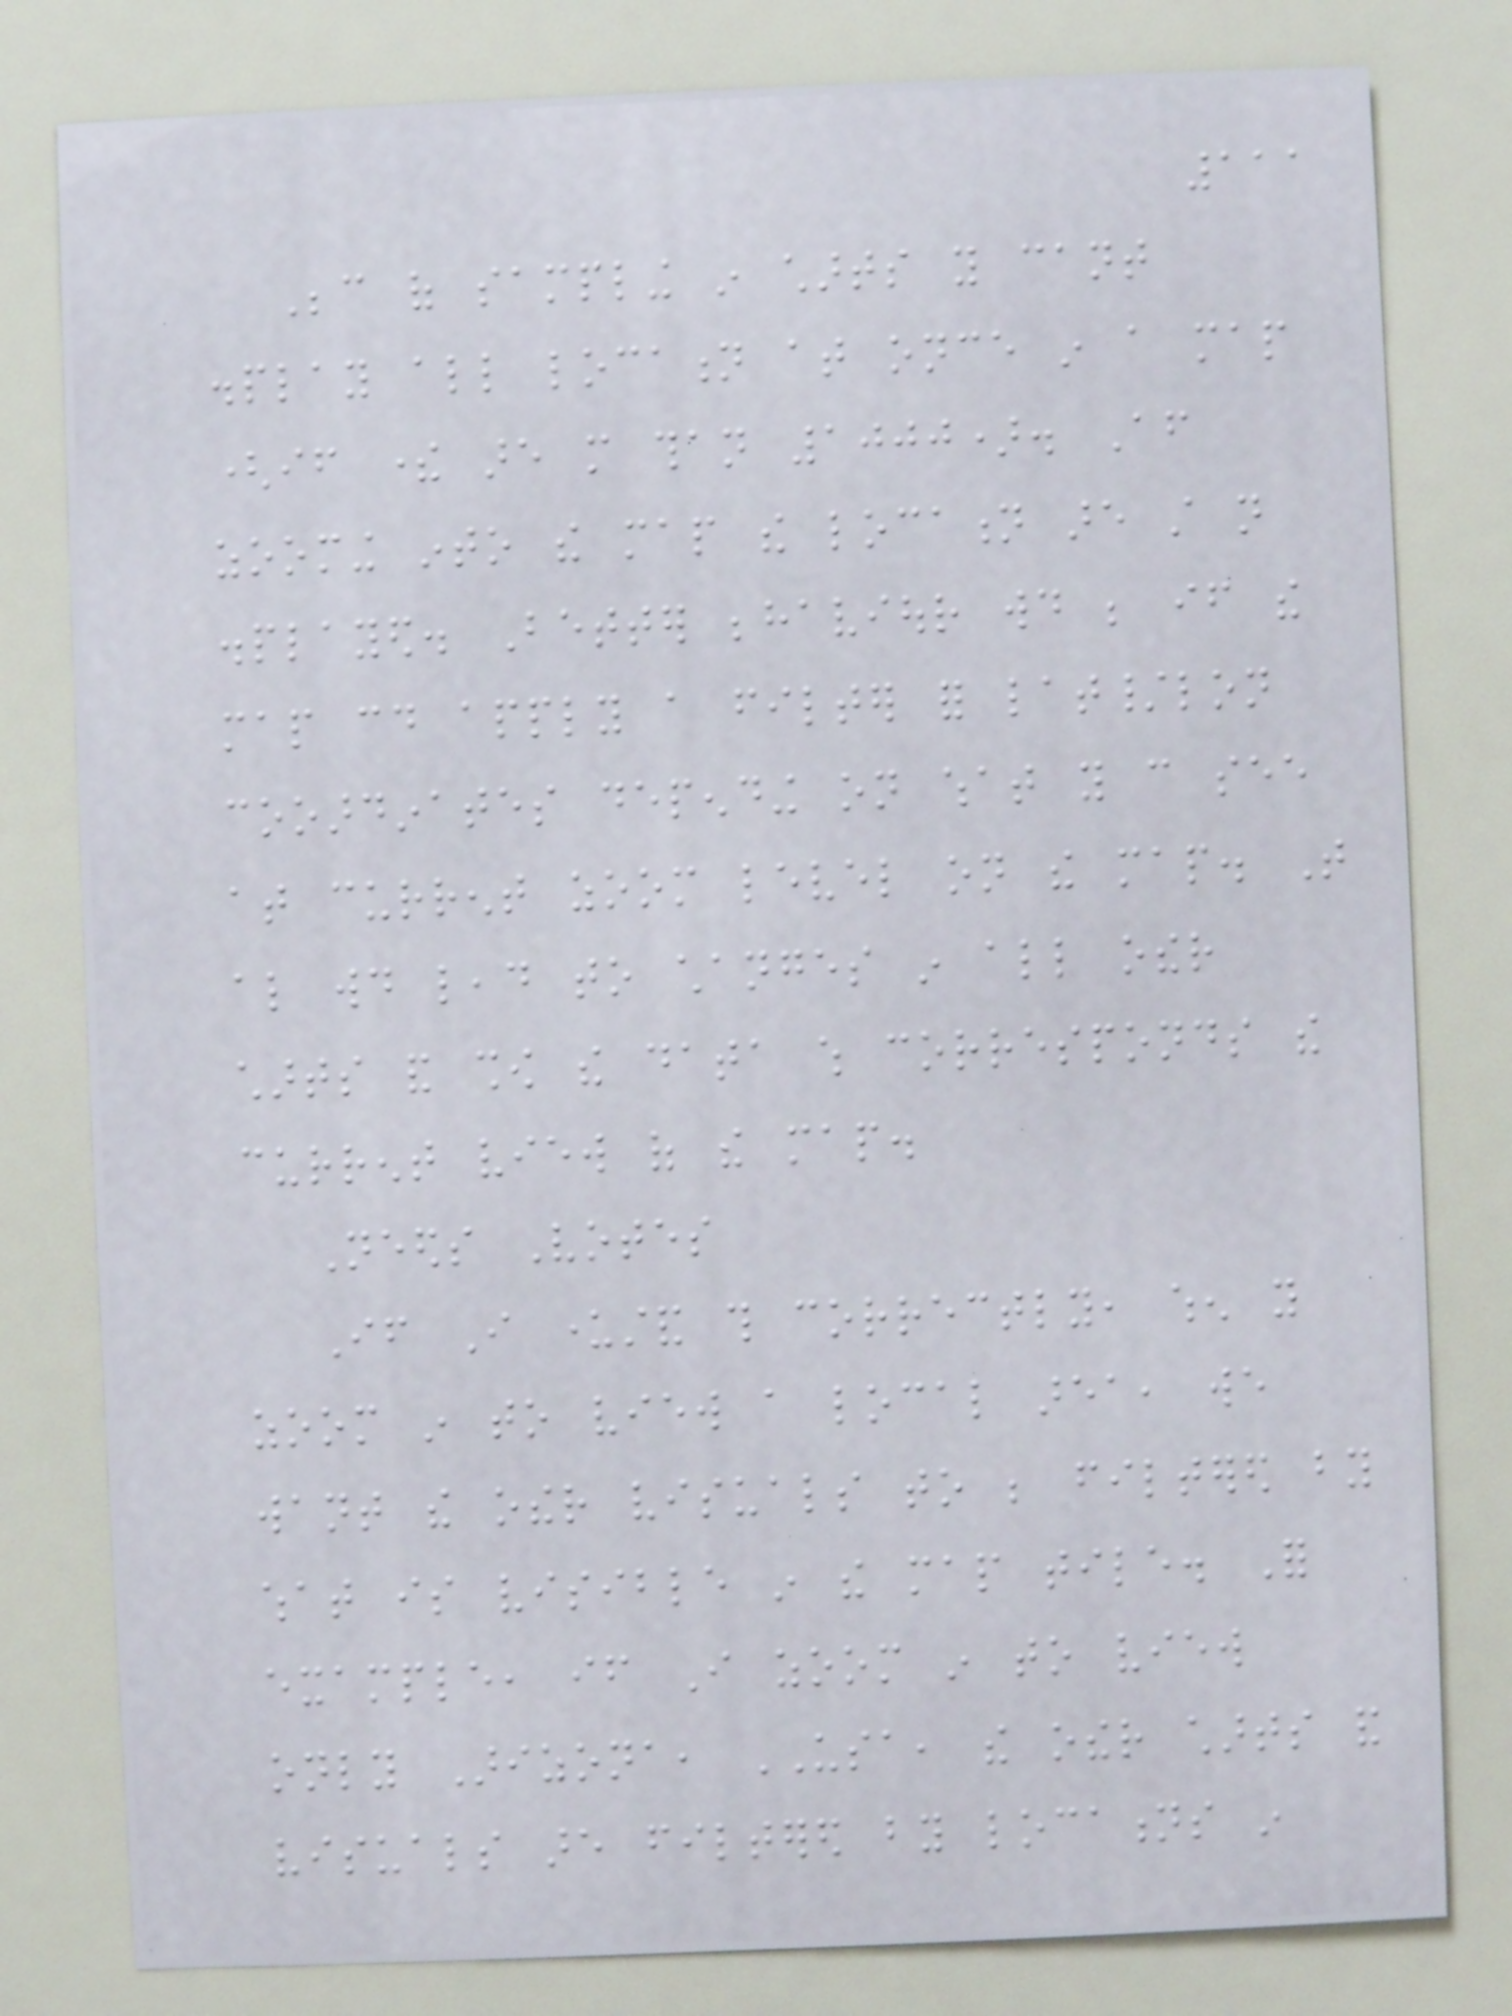111
Because of sampling in charts you cant
display all location at once in a map
(if there are more than 1000). After
zooming into the map the location are still not
displayed. Better behaviour would be if the
map could apply a filter for lat/lon
cooardinates depending on what you can see
at current zoom level on the map. That
also would lead to changes in all other
charts and show the data which corresponds the
current view of the map.
Needs Votes
If I understand this correctly, when you
zoom in to view a local area, we
want the other visuals to be filtered by
what is visible in the map tile. For
example, if I zoom in to view
only Arizona, USA, the other charts and
visuals are filtered by locations in
